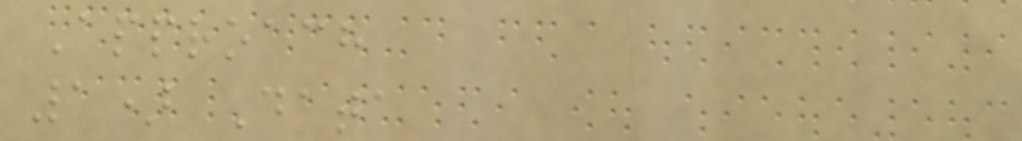Approach
1) Data
